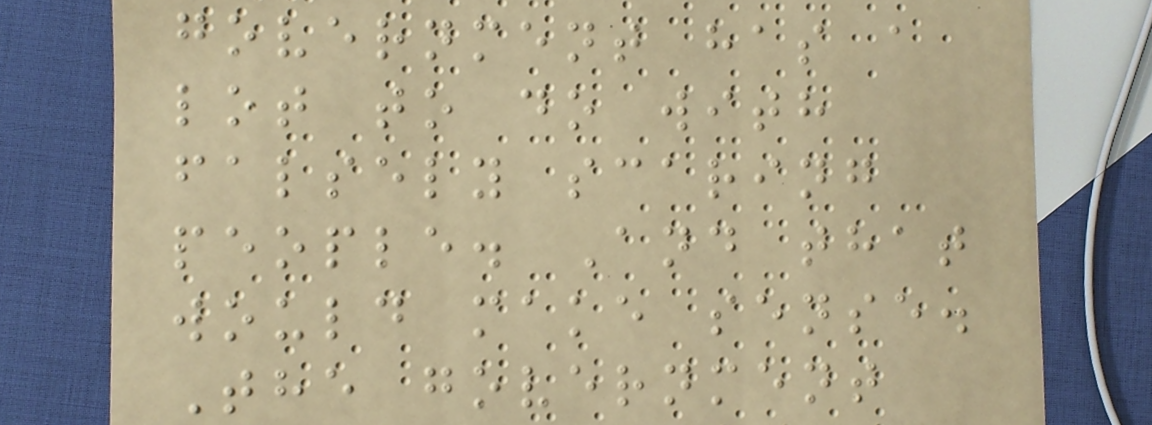government has a
lot to do with
falsely scaring
people. And that
would make sense.
The government
